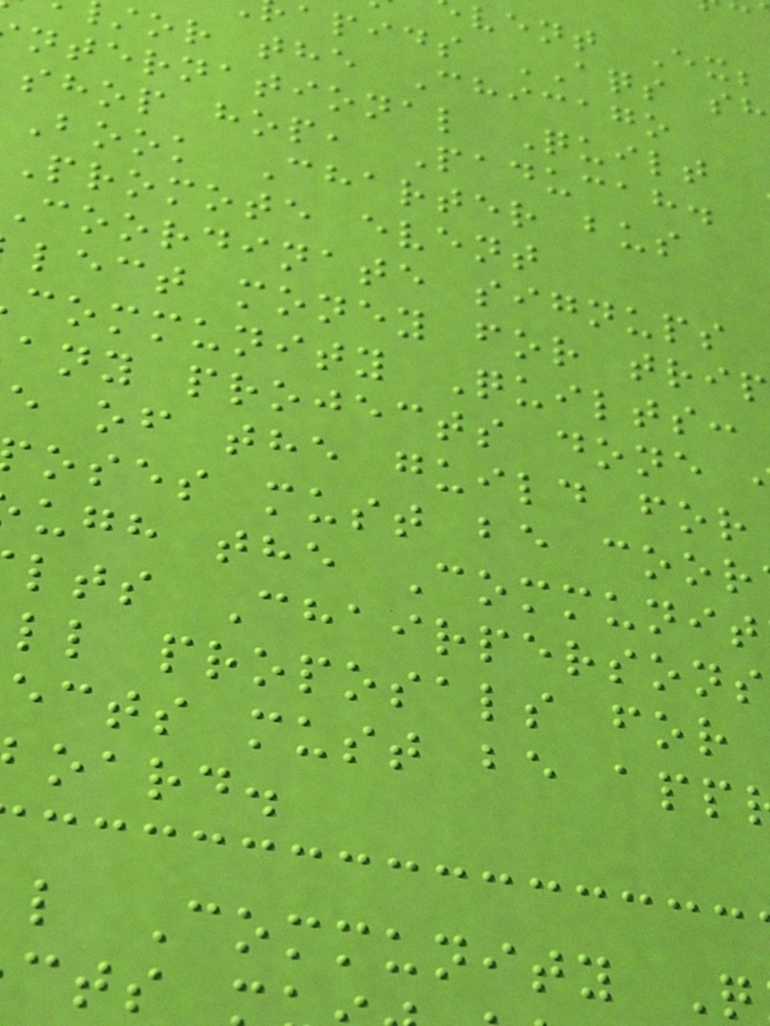vent Ex;
apids AQS sh
or the Chicago
nternational Quilt
shop hop, Paducah.
Book Charter bus
Promote event
coordinate signups
lect money for trip
community Quilts:
any projects done
e of the guild for
oses must be coor
ugh the Communit
lts Chairpersons
ll proposals for
ects must be app
oard.
l Community Q
